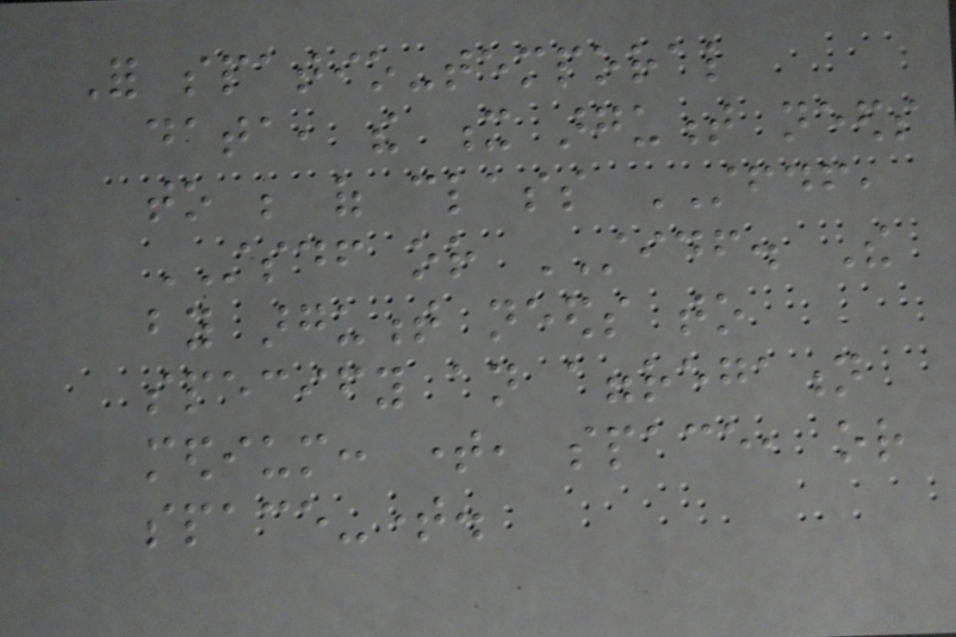For spatio-temporal
data, the x argument needs
to be of class STFDF,
STSDF or STIDF. The
by argument needs to
specify an aggregation
medium: time, space, or
space-time.
